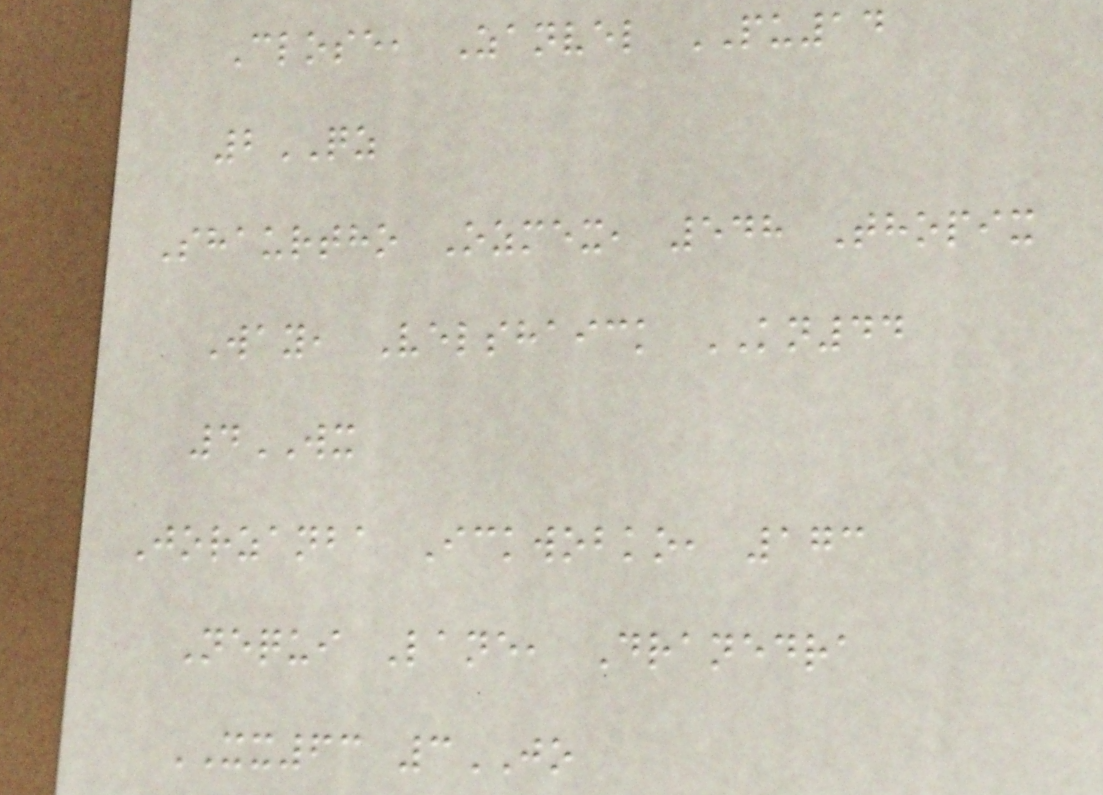Close, Zanvel PU14
2QZ
Shaurtho Ozmex, 548 Thopix
Way, Velshaick KN44
4WX
Jorzanba Ickwobko, 173
Nequi Lane, Dranedra
XX63 3JO
